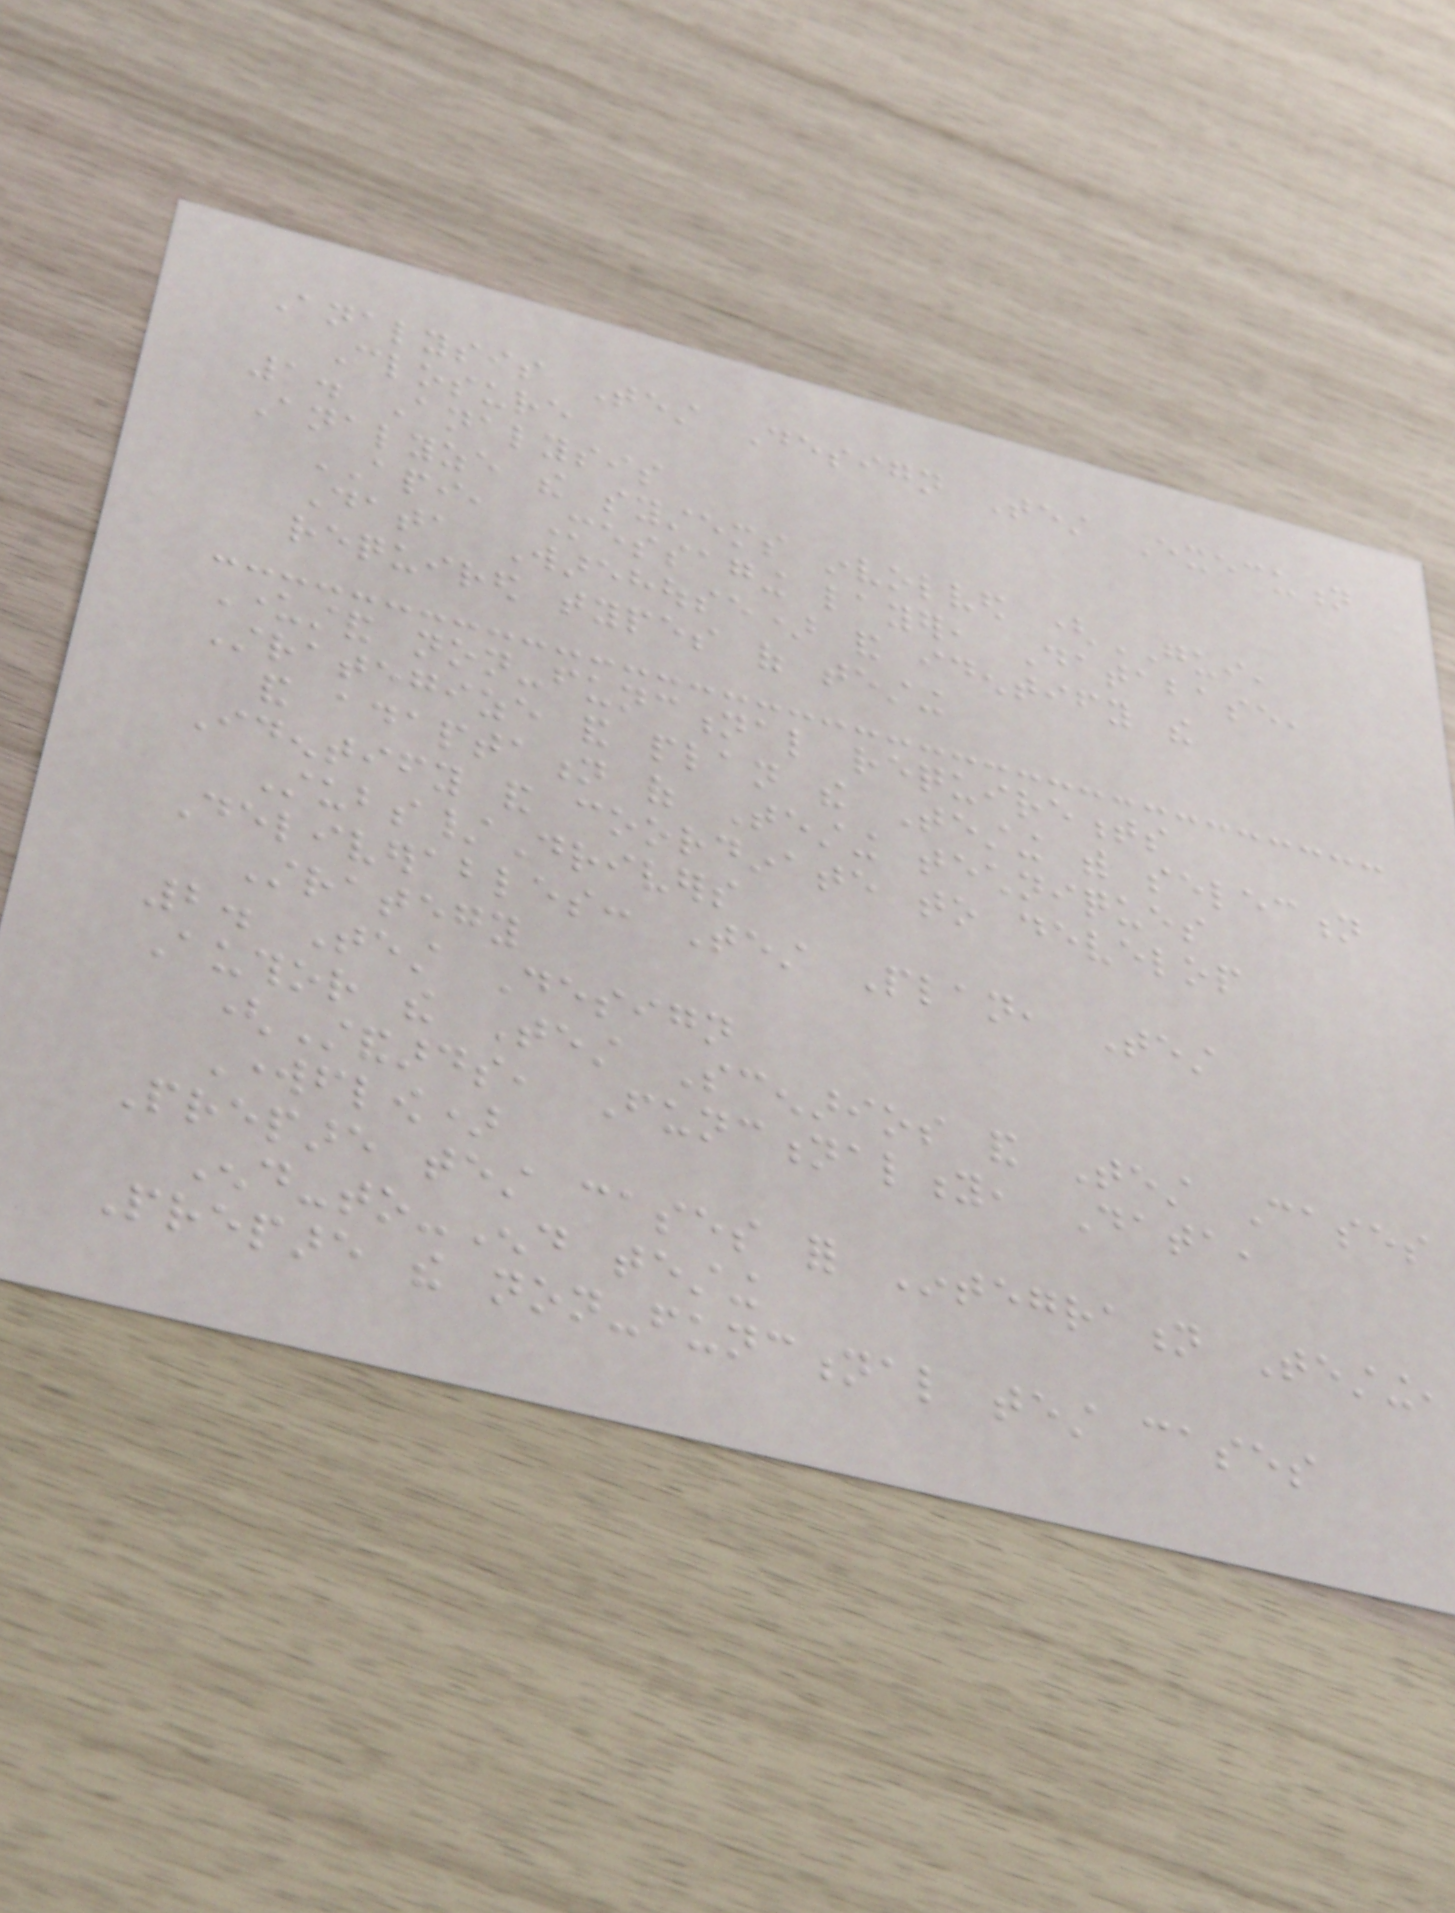Analysis Test Design Test Execution
Closure
1. Analysis
Analyze the systems involved (GUI,
API, Messaging layer, Database,
Data Warehouse) and identify the
required types of testing
Understand non-functional requirements
Strategize and plan the Testing with selection
and adaptation of Testing techniques
Identify and coordinate to develop
Stubs/Drivers
Deliverables: Test Plan, Test
Strategy
2. Test Design
Author the Test Scenarios and Test Cases
(Standards, Functionality, Data,
Workflow)
Prepare test cases for Integration Testing,
End-to-End testing
Prepare the non-functional test cases
